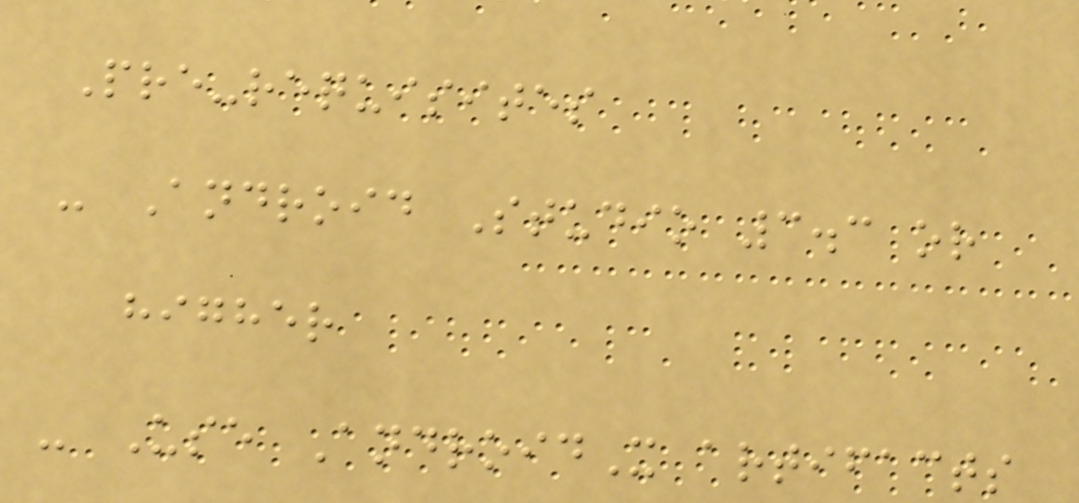Pre-requisites
- Android Studio 3.3 or
higher
- Use AndroidX artifacts
